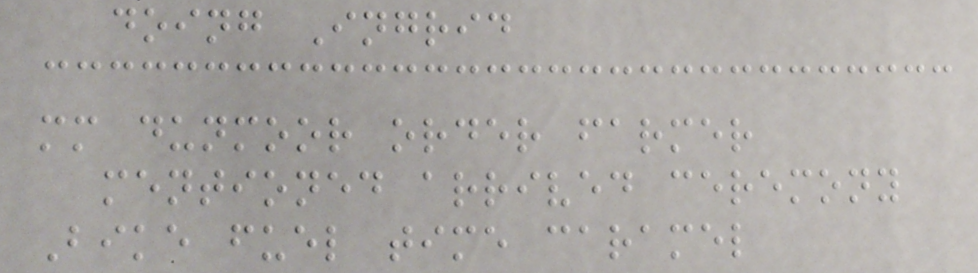doing Ingrid
mm dunmoor order farmer
mentioned arrived ceremony
Bike fuel time caramel
